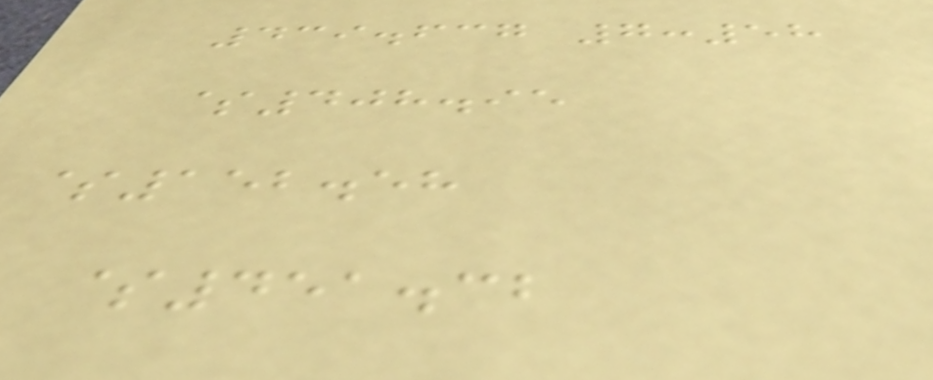439.637 7:58
$408.95
$152.58
$451.32
